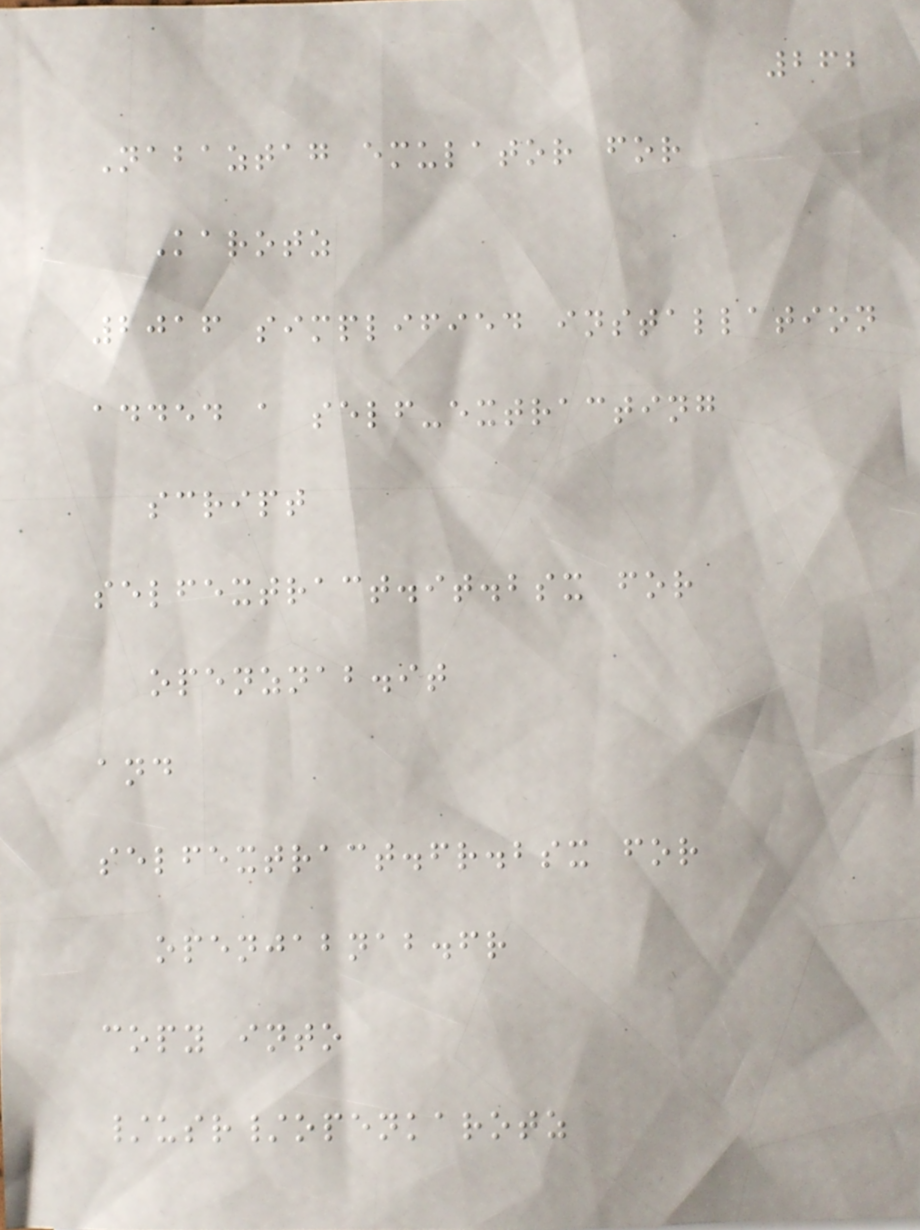262
Nabaztag emulator for
Karotz
2016 simplified installation
added a self-extracting
script
selfextract.it.bsx for
openznab.it
and
selfextract.fr.bsx for
openjabnab.fr
copy into
/usr/openkarotz
